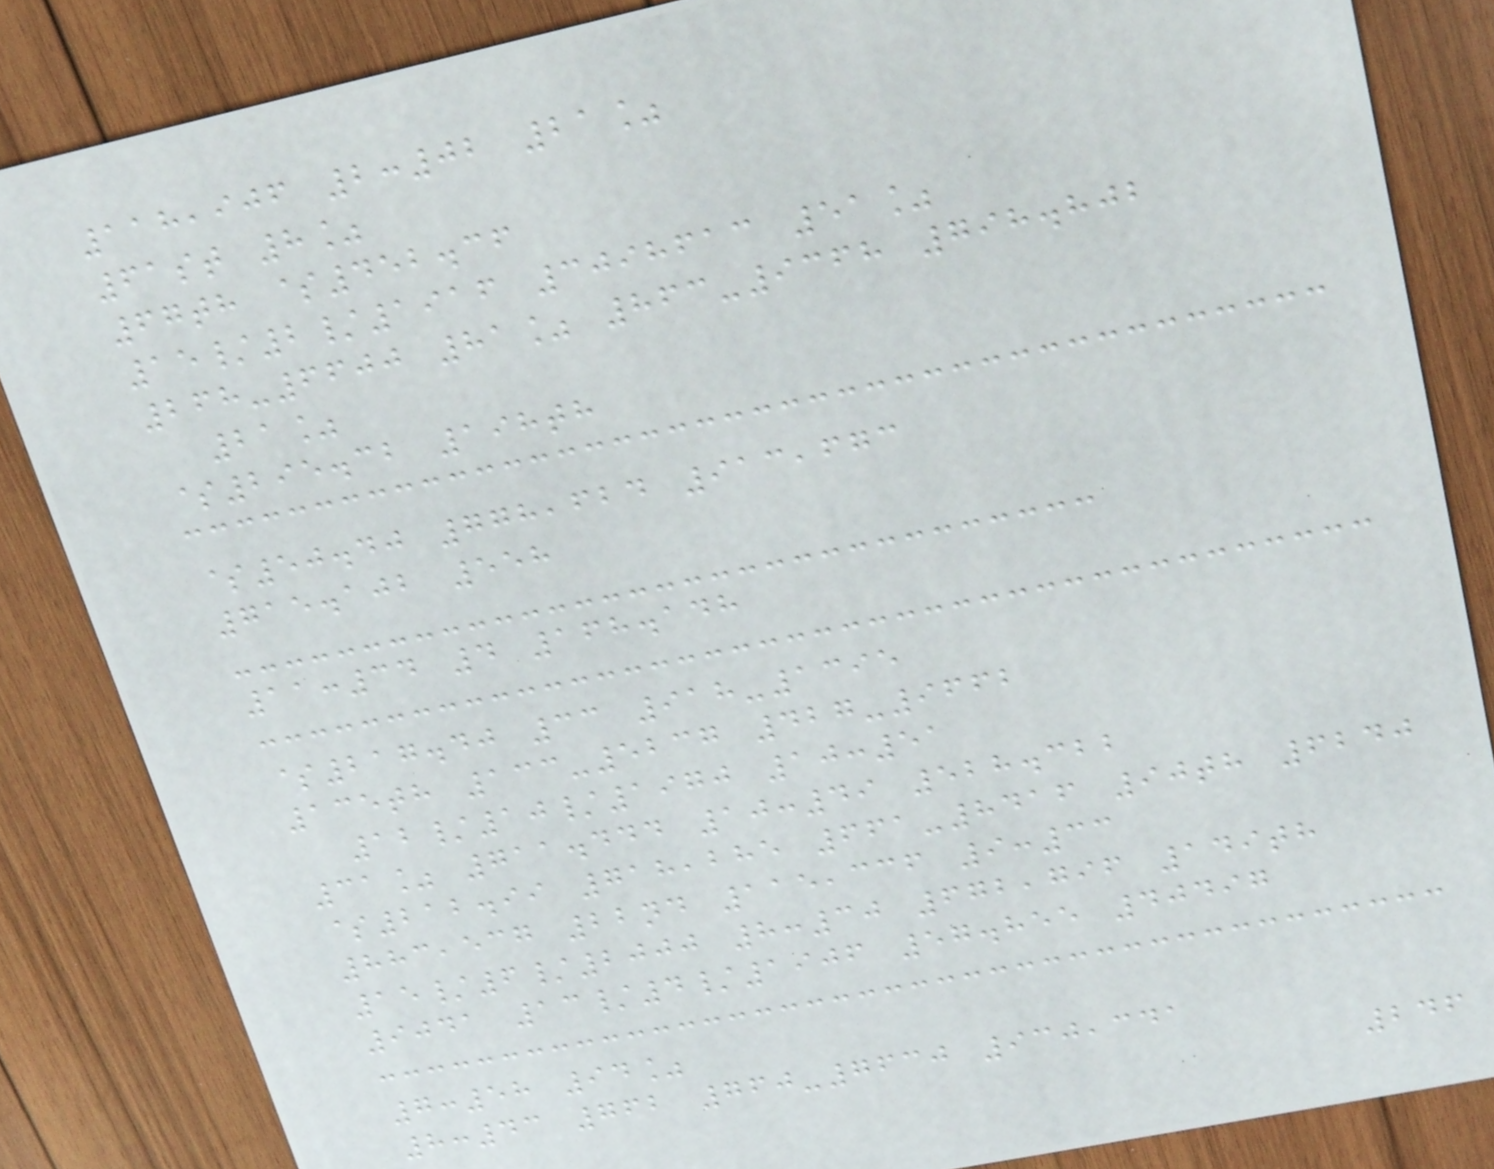118,906 2:02 21%
61st 8%
67th $452.36
15/2/1916 3098613 51%
268-6600 81% 863-9368 798.802
21%
$295.32 198th
$50.40 778,624 913,673
715.102 558
11:34 4 168.148
$217.40 33 918-1395
135th 133-5237 427-9662
12/10/1970 10:51
31% 711.444 10:49 528.322
$212.99 718,285 661-8416 90th 6240
883,537 22nd 115,336 9:33
15/6/2000 8:30 672,796 149th
9041 13/4/1906 57.855 40497
7:58 94%
8:43 762 760-7630 930,341
246
